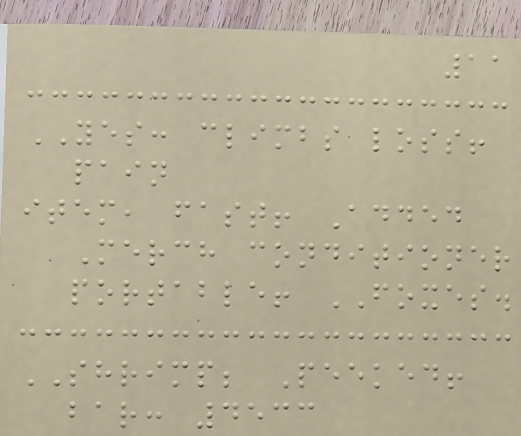11
YES: climbs loss!
pain
item, fast! Added
Merch conditioner
portable! FOXES.
SHRIMP; Peeked!
bar: 4533
